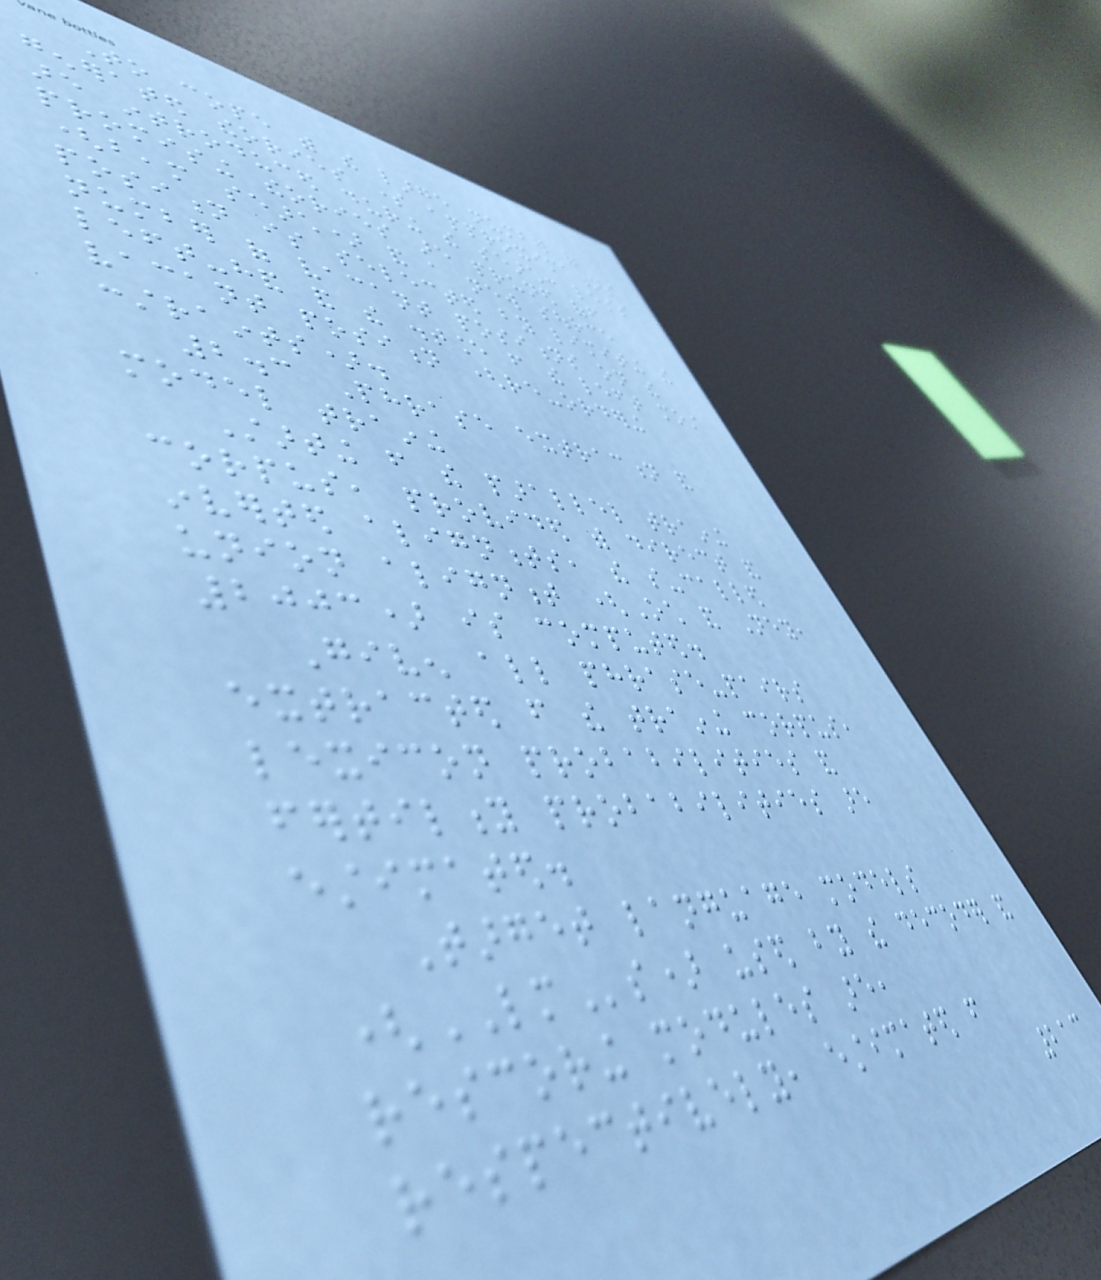To cope with the large number of
generated theories some approximations
are introduced during the search: less
promising theories are pruned off
(beam search) and a new source
position is selected by limiting the
number of vacant positions on the
left-hand and the distance from the left most
vacant position (re-ordering
constraints).
2.3 Phrase extraction and
model training
Starting from the parallel training
corpus, provided with direct and
inverted alignments, the so-called
union alignment (Och and Ney,
2003) is computed.
Given all phrase-pairs
extracted from the training corpus,
lexicon probabilities and
fertility probabilities are
estimated.
Target language models
(LMs) used by the decoder and
rescoring modules are,
respectively, estimated from
213
